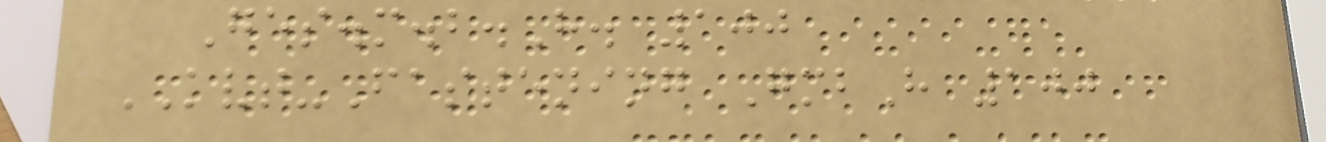Ges.m.b.H. 100
KVT-Fastening GmbH 100
